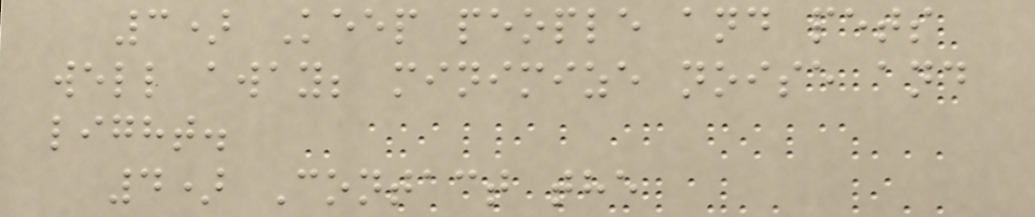3) Keep people and pets
well away; minimize noise and
light.
4) Contact the
